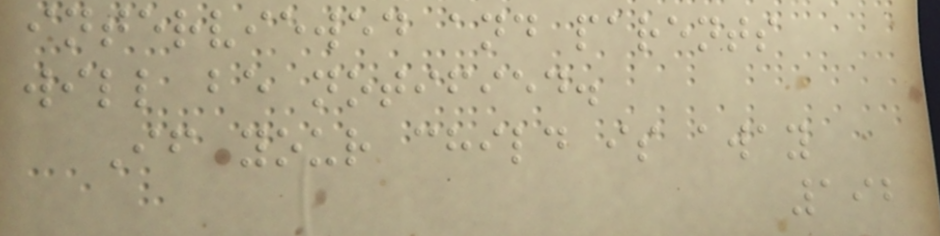interviewed and parents
will be notified.
If your child is away
192
